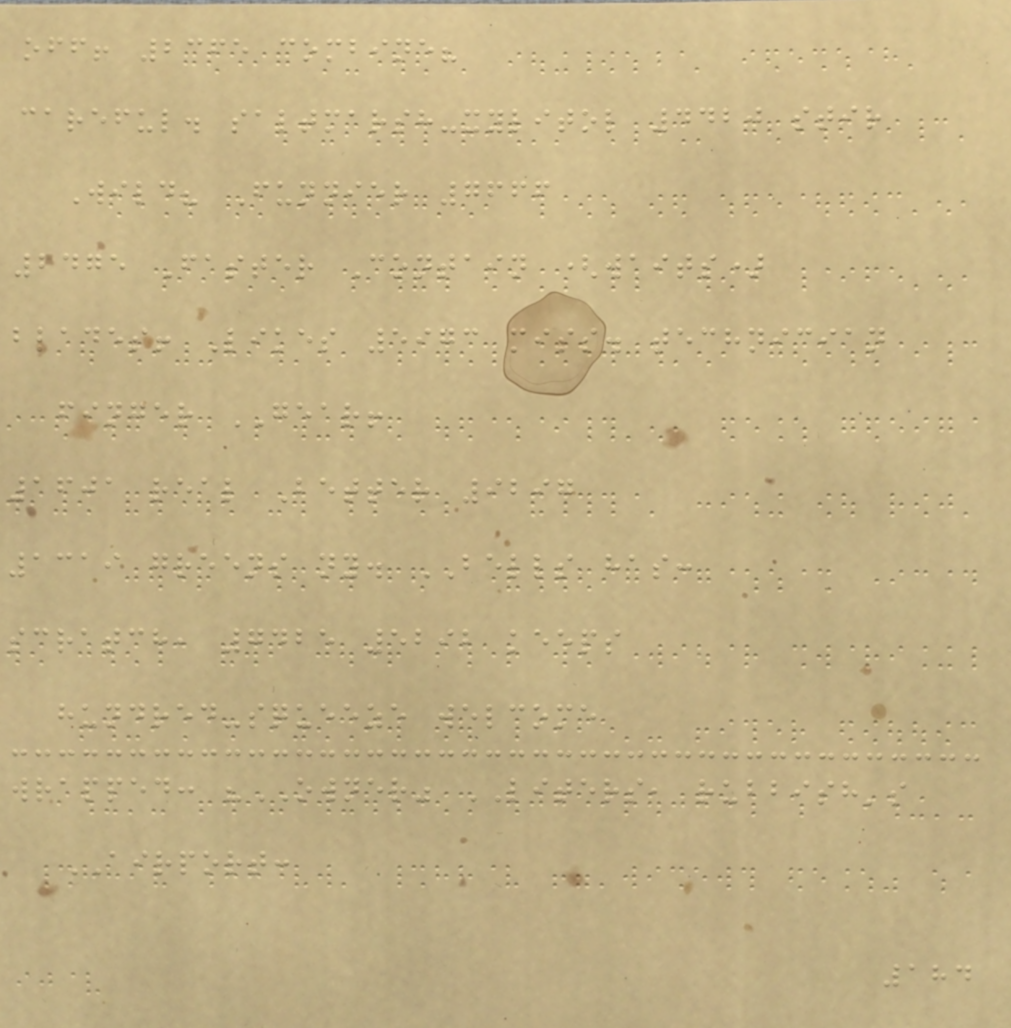off! 2365 combine?
careful. saltmarsh-xylitol 4420 stir
Wild? Funnier 7666
2475 Faster Contain (waits)
blades! Likes 5973 miss. technician
finger GEAR!
1601 real Better 9297
1319 greens ny. BELLS has:
scratch, 7425 5292 keeps
hundred-squeeze welcome
wrapped: "OWNER" LITERS, rubbish's
AIRPORT:
184
